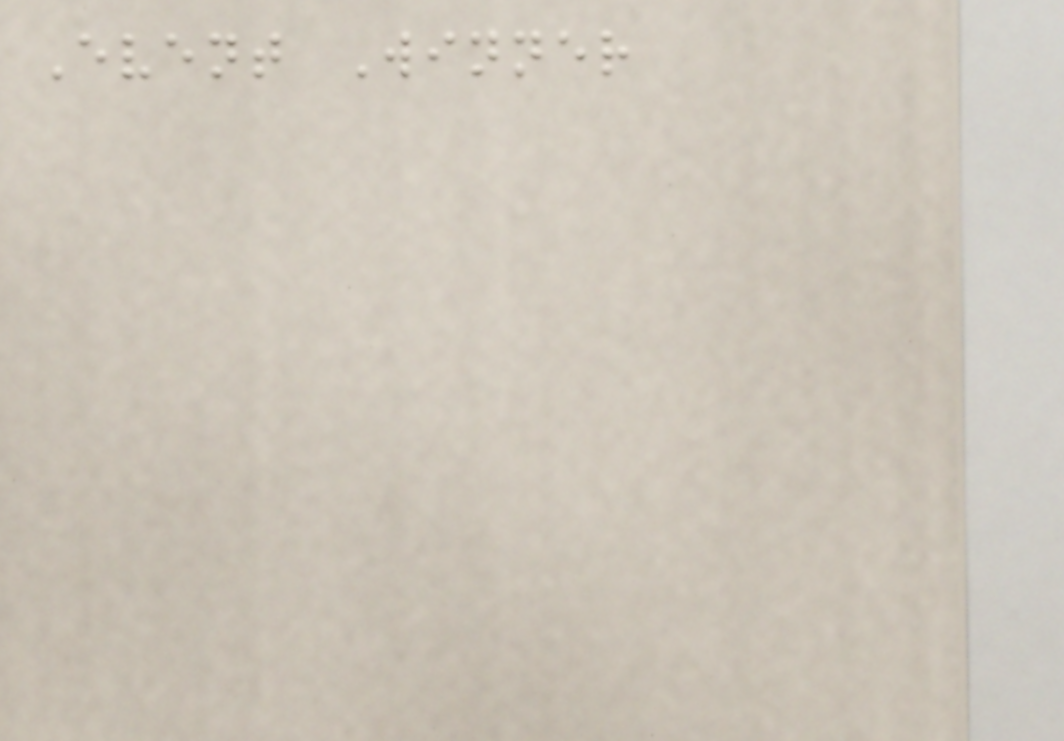Event Winner
